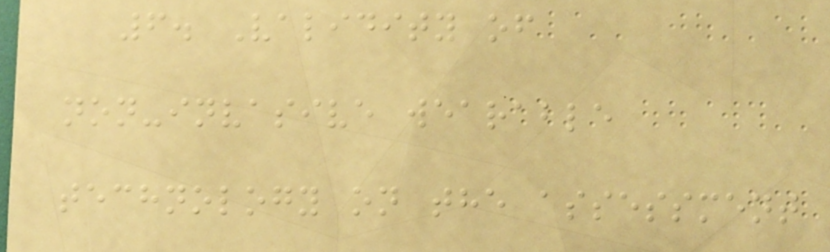6. Validity of
non-invasive wearable
technology on the assessment
